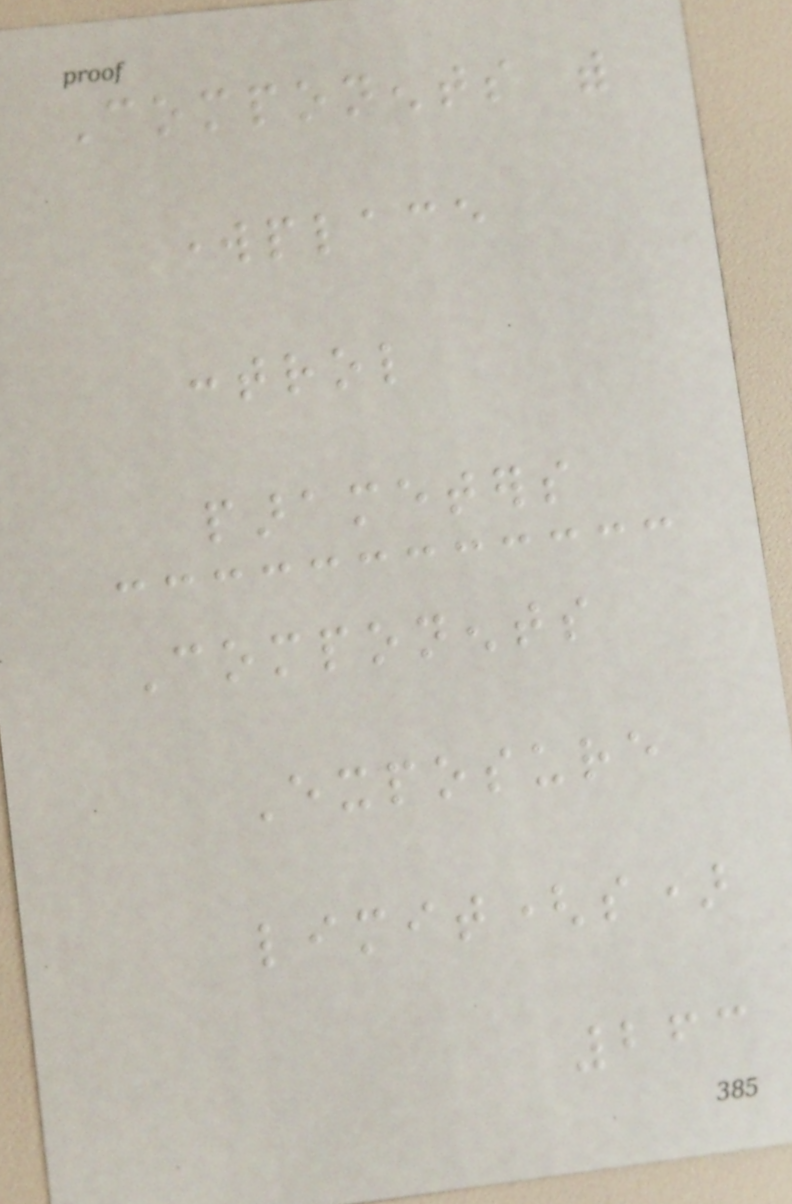Components with
workplace
control
parameters
Components
Exposure
limit(s)
263
